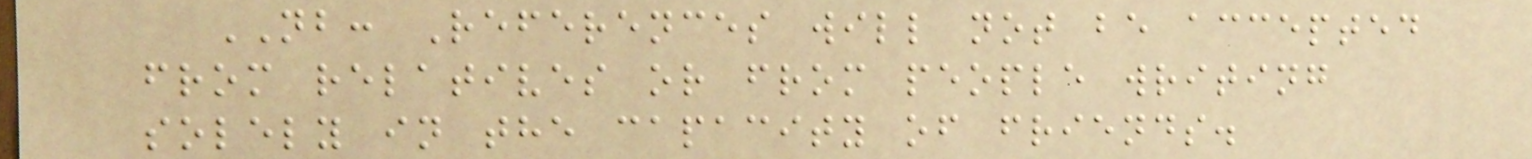NB: References will not be accepted
from relatives or from people writing
solely in the capacity of friends.
